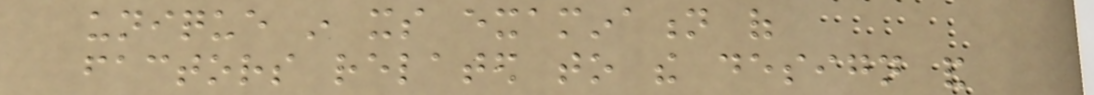unique in its examination of
factors related to the design and
